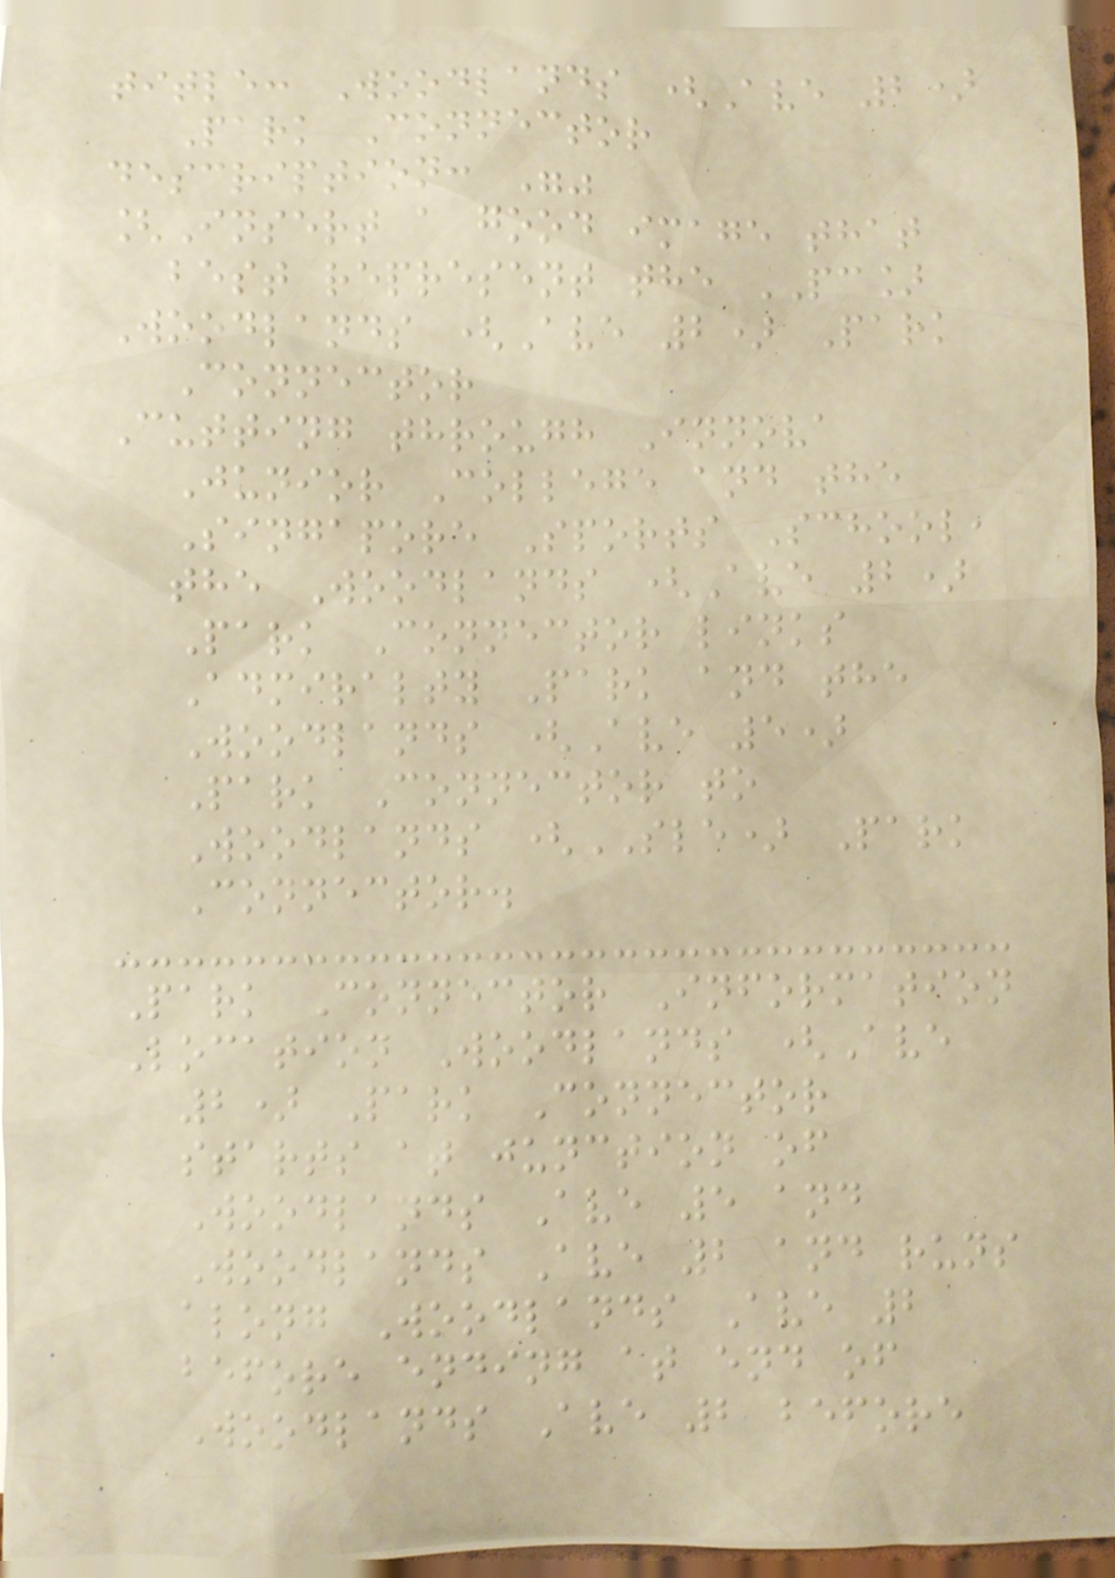title: Woodlands (Ave 2)
Park Connector
description: ""
[Insert a good image that
best represent the PC]
Woodlands (Ave 2) Park
Connector
Cutting through Innova
Junior College and the
Singapore Sports School,
the Woodlands (Ave 2)
Park Connector links
Admiralty Park and the
Woodlands (Ave 5)
Park Connector to
Woodlands (SLE) Park
Connector.
Park Connector Information
Location Woodlands (Ave
2) Park Connector
starts at junction of
Woodlands Ave 5 and
Woodlands Ave 2 and runs
along Woodlands Ave 2
before ending at end of
Woodlands Ave 2 before
